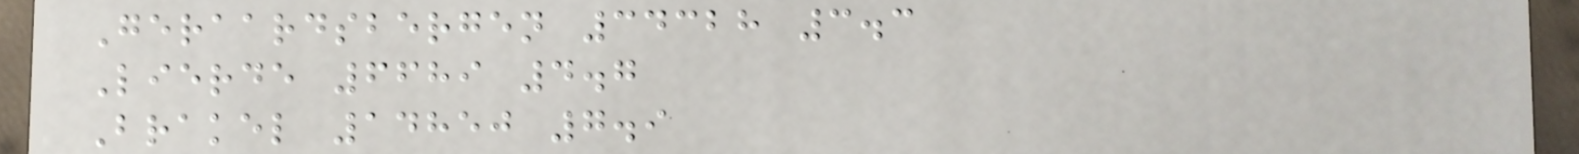Geraardsbergen 34328 3.3
Lierde 6689 4.7
Brakel 14850 7.9
